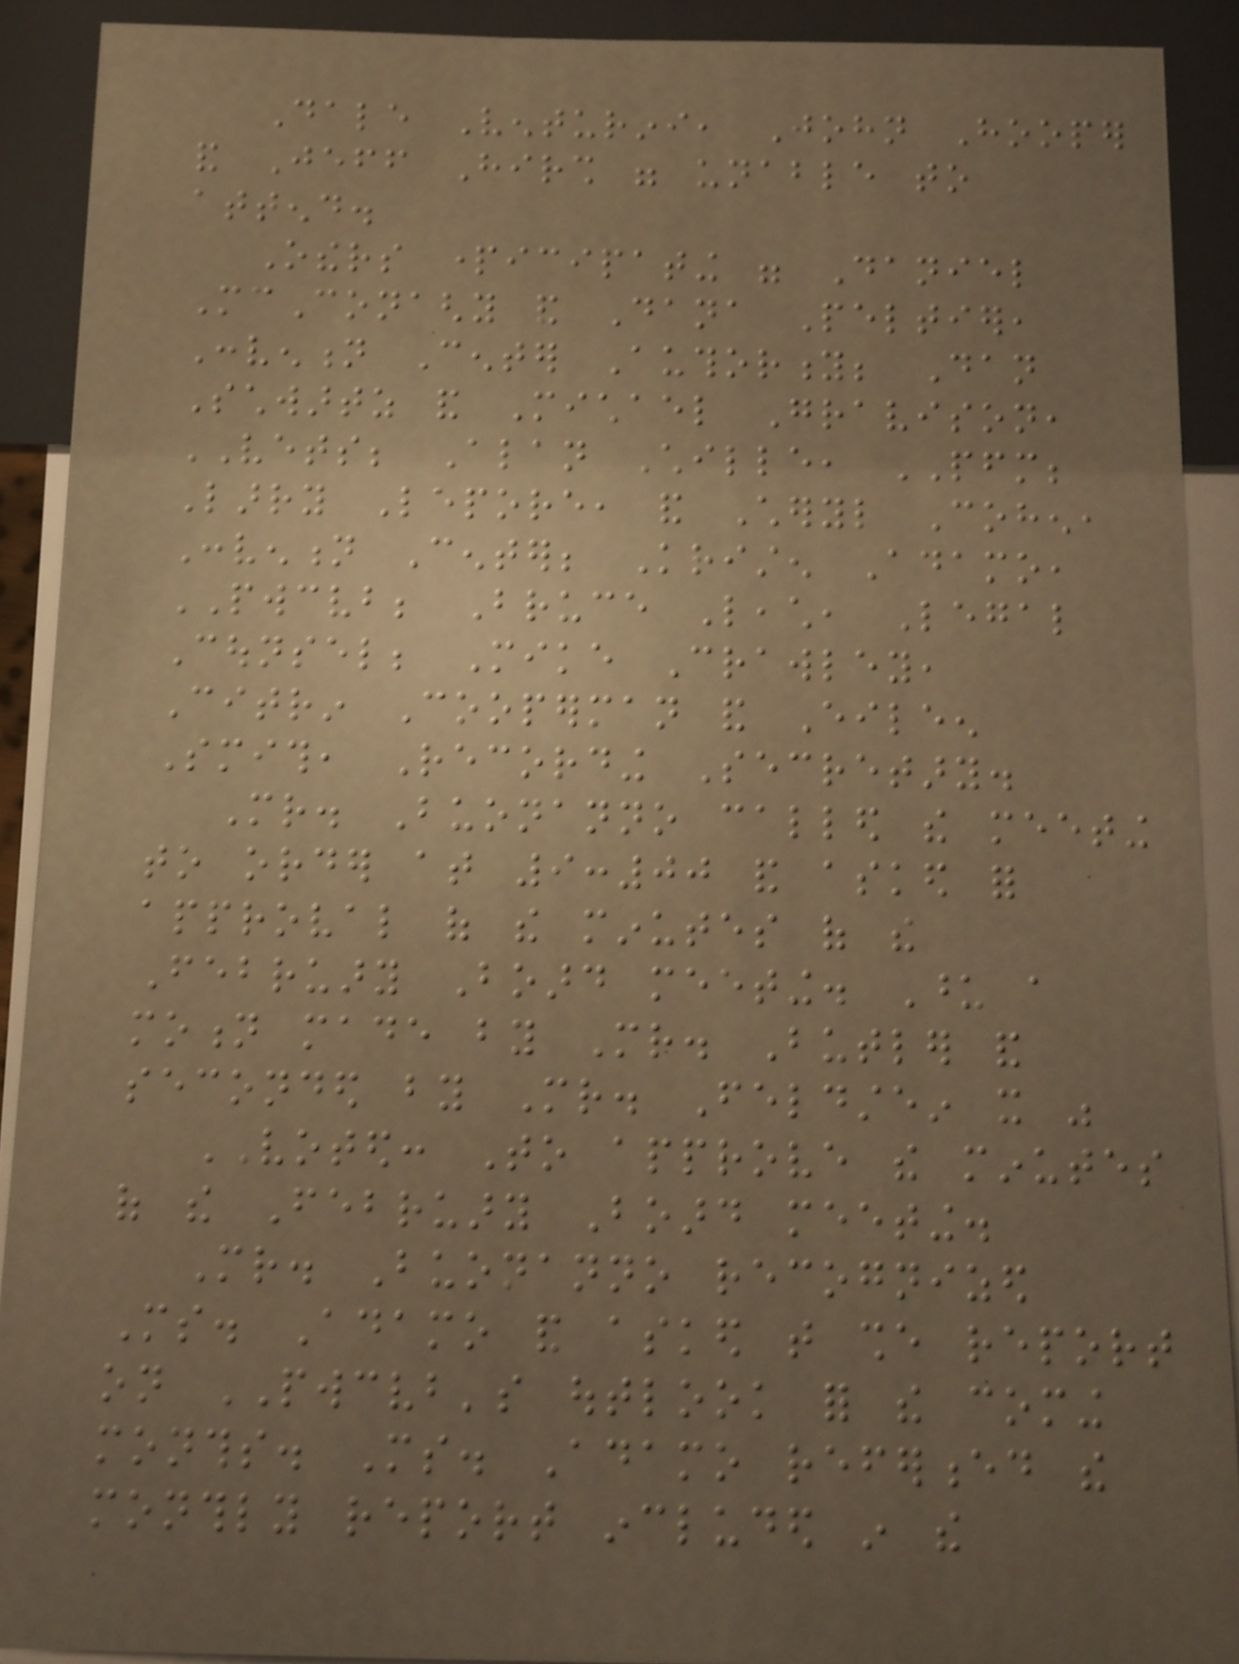Dale Venturini, John Hooper
and Jeff Hirsh were unable to
attend.
Others participating were Daniel
McConaghy and Dana Peltier,
Convention Center Authority; Dan
Schwartz and Michael Gravison,
VETS; Alan Chille, PFM;
Larry Lepore, and Cheryl Cohen,
Convention Center; Kristen Adamo,
PWCVB; Bruce Leach, Legal
Counsel; Mike Crawley,
Citrin Cooperman and Eileen
Smith, Recording Secretary.
Mr. Buonanno called the meeting
to order at 9:00 and asked for
approval of the minutes of the
February Board meeting. Upon a
motion made by Mr. Butler and
seconded by Mr. Feldstein it was
VOTED: To approve the minutes
of the February Board meeting.
Mr. Buonanno recognized
Ms. Adamo and asked that she report
on PWCVB's outlook for the coming
months. Ms. Adamo referenced the
monthly report included in the
